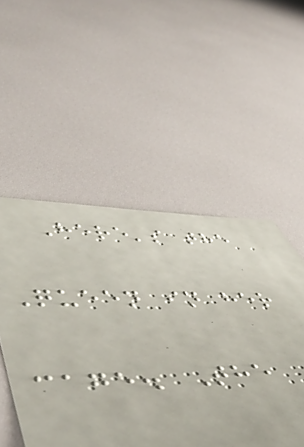Here's the
Queen in her
cage. The
